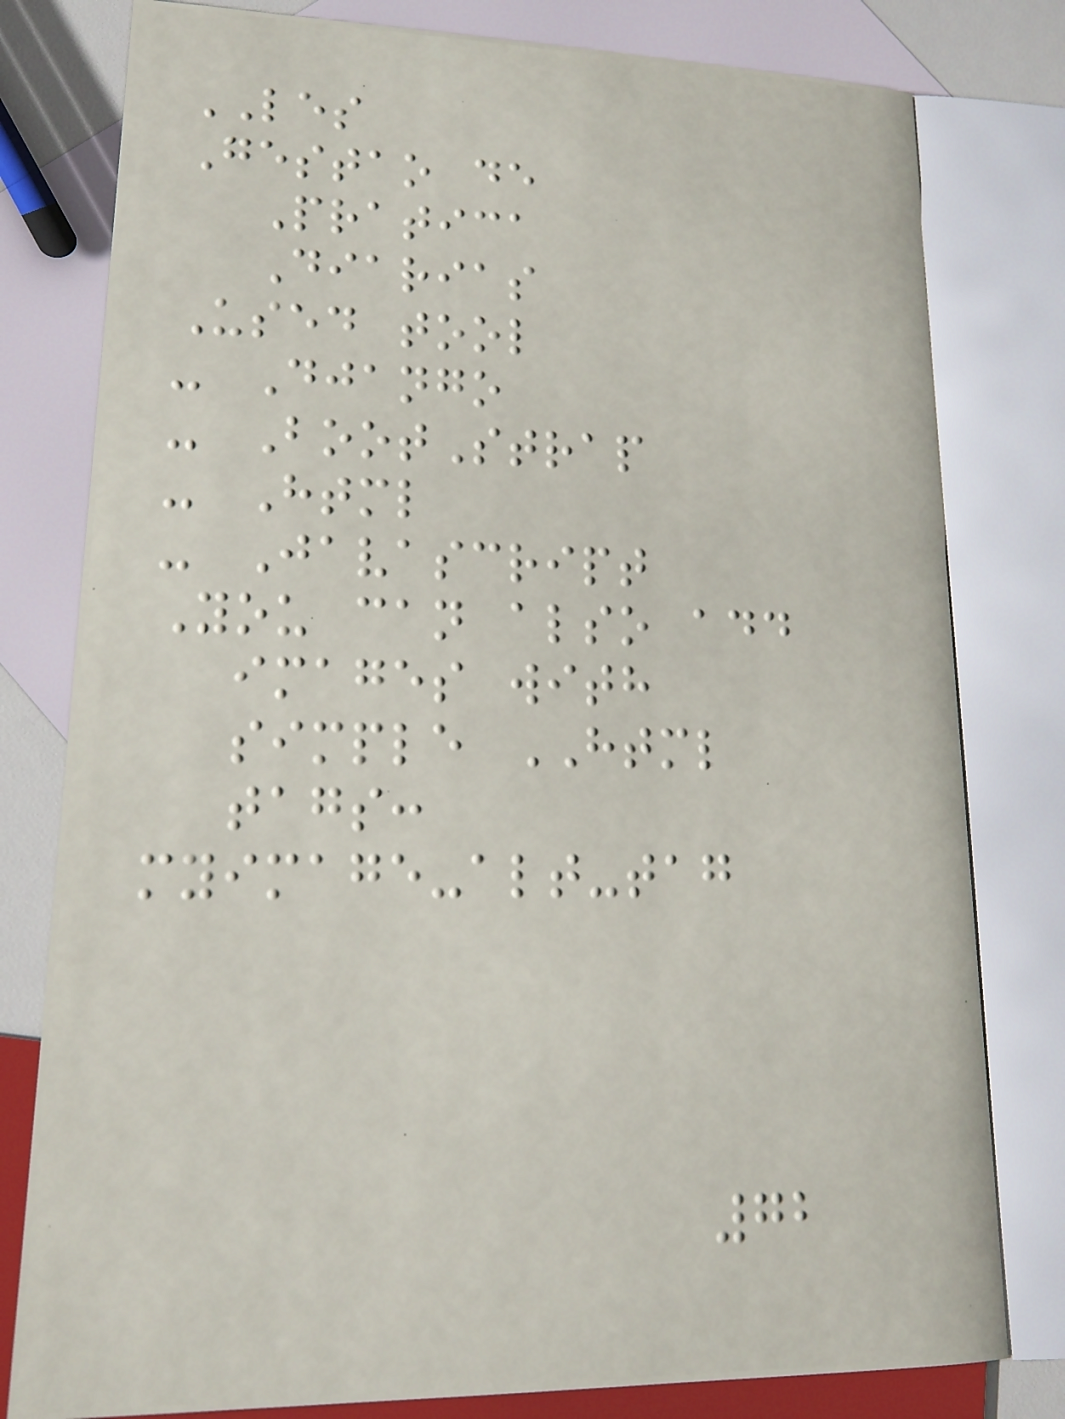LES
Gestao de
Pratica
Diarias
Used tool
- Django
- BootStrap
- Html
- Javascript
You can also add
images with
simple HTML
tags:
myimage-alt-tag
72
